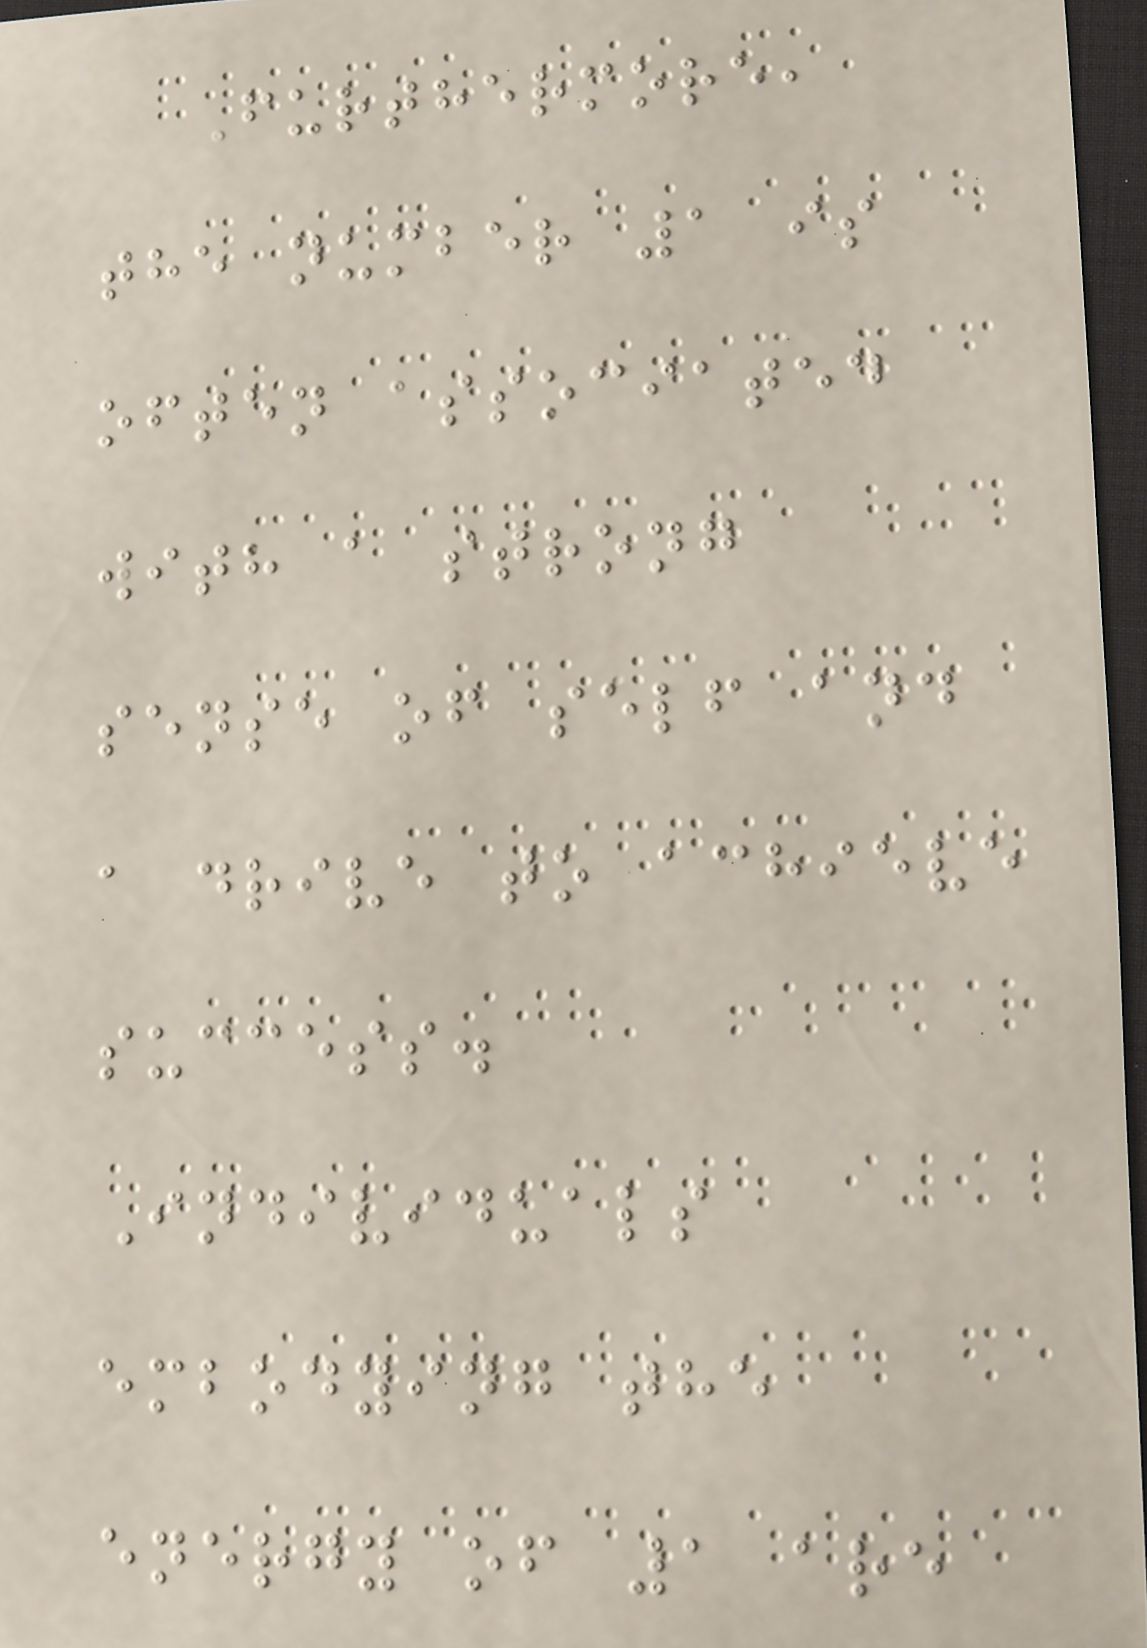Furthermore,
the number 1 is
often associated
with a strong
sense of self and
a drive to achieve
success.
Individuals
embodying the
energy of 1 are
